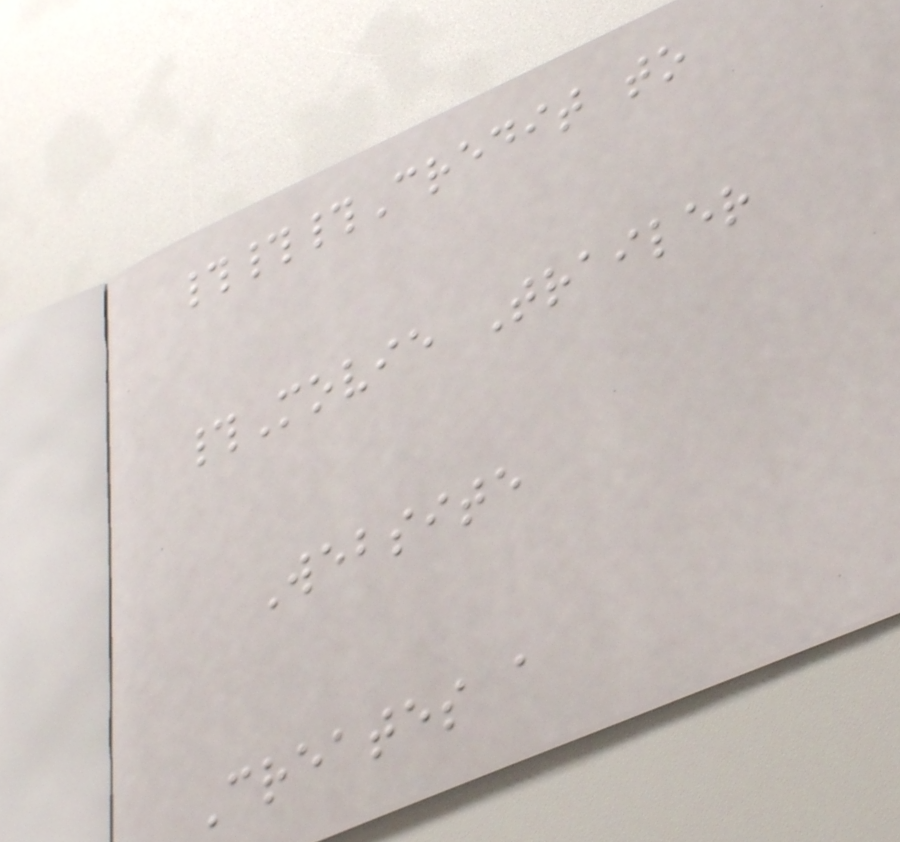###Credit to
#Movie Trailer
Website
Creates a
